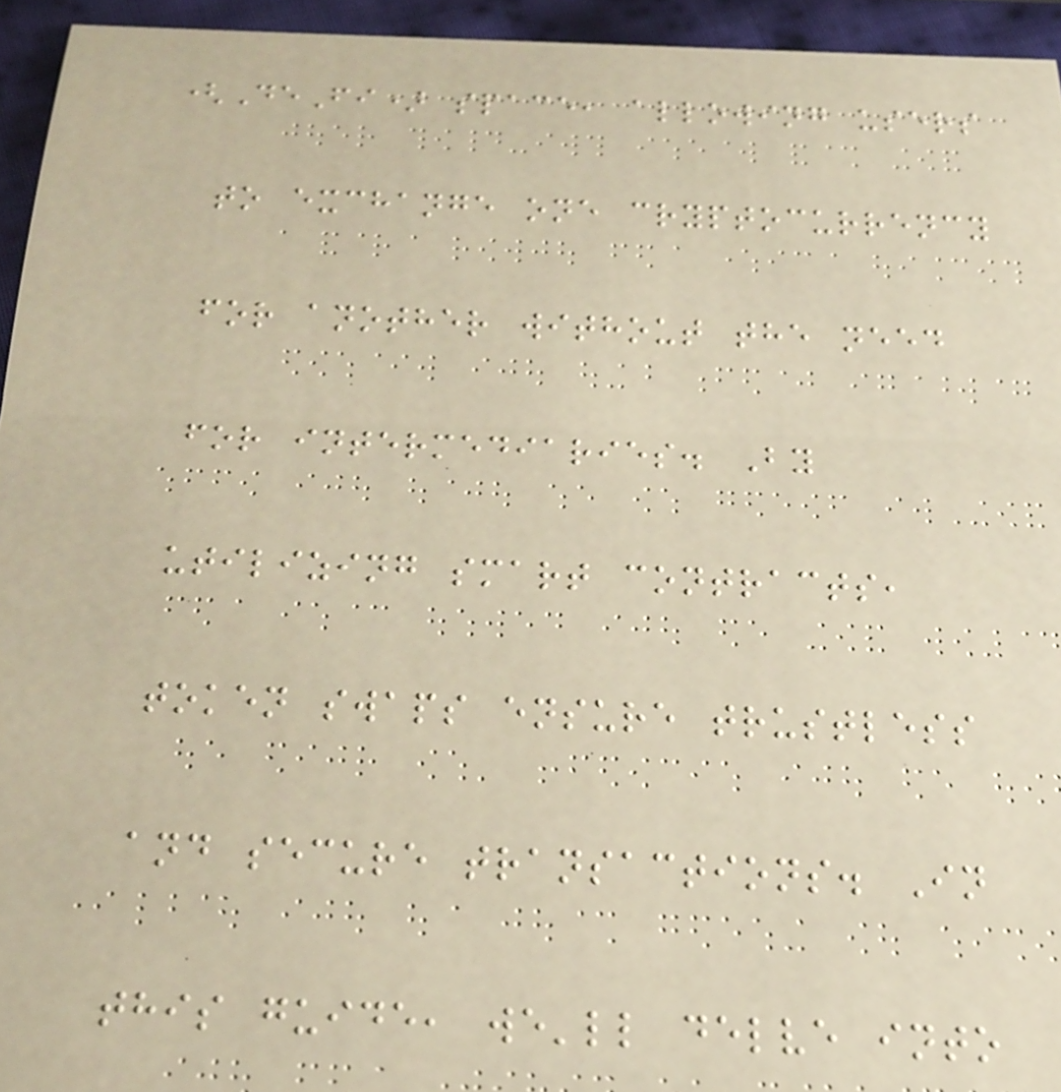(DeFi) space, allowing users
to exchange one cryptocurrency
for another without the need
for intermediaries. By
utilizing smart contracts,
token swaps ensure trustless
and secure transactions. In
this guide, we'll delve into
